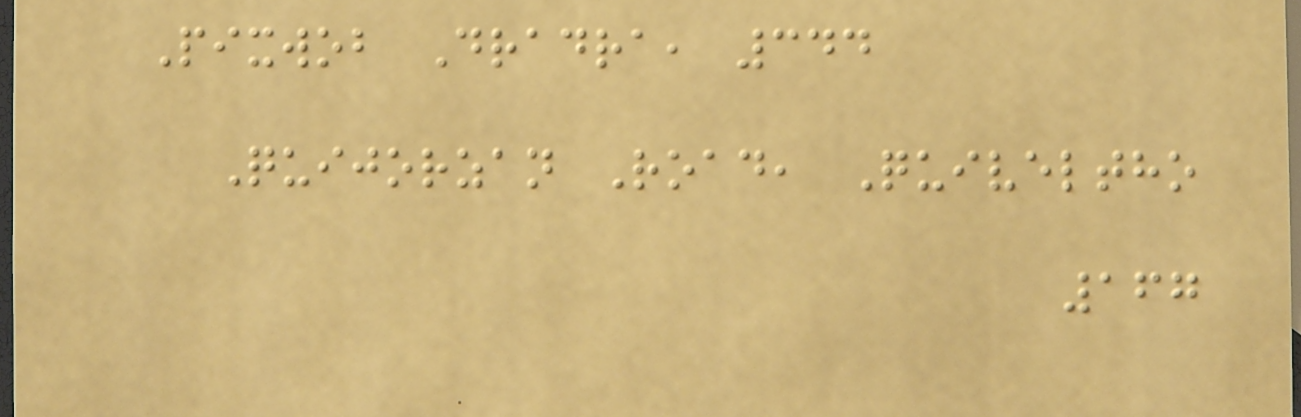Pixwob Dradra, 344
Quijorzan Road, Quiveltho
167
